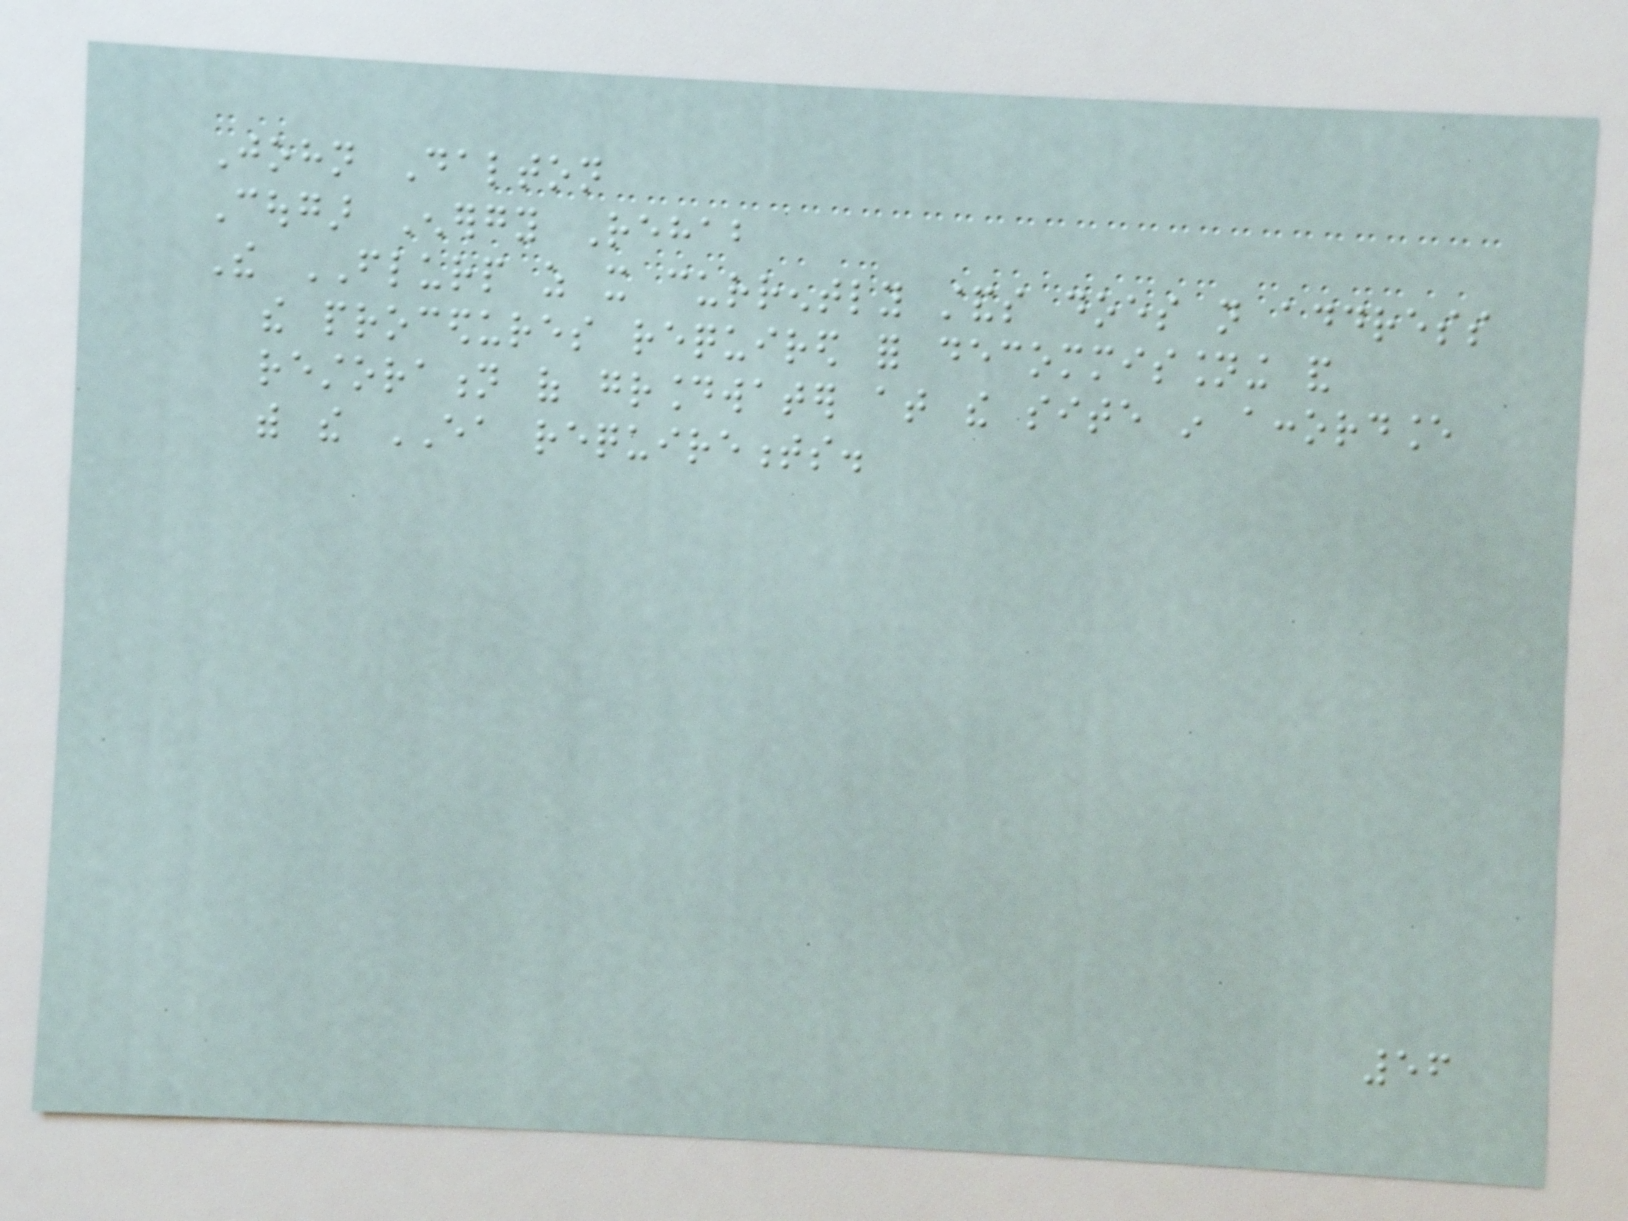John Dalton
Cougar Energy Rehab
The FLURP as it currently stands does not address
the procedures required for decommissioning and
restoration of groundwater at the site in accordance
with the EA requirements.
56
